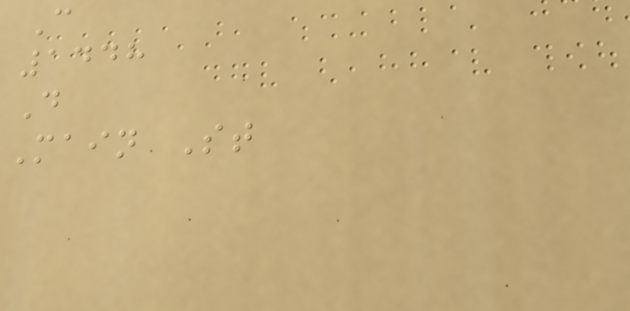C
1448
D
Main St
